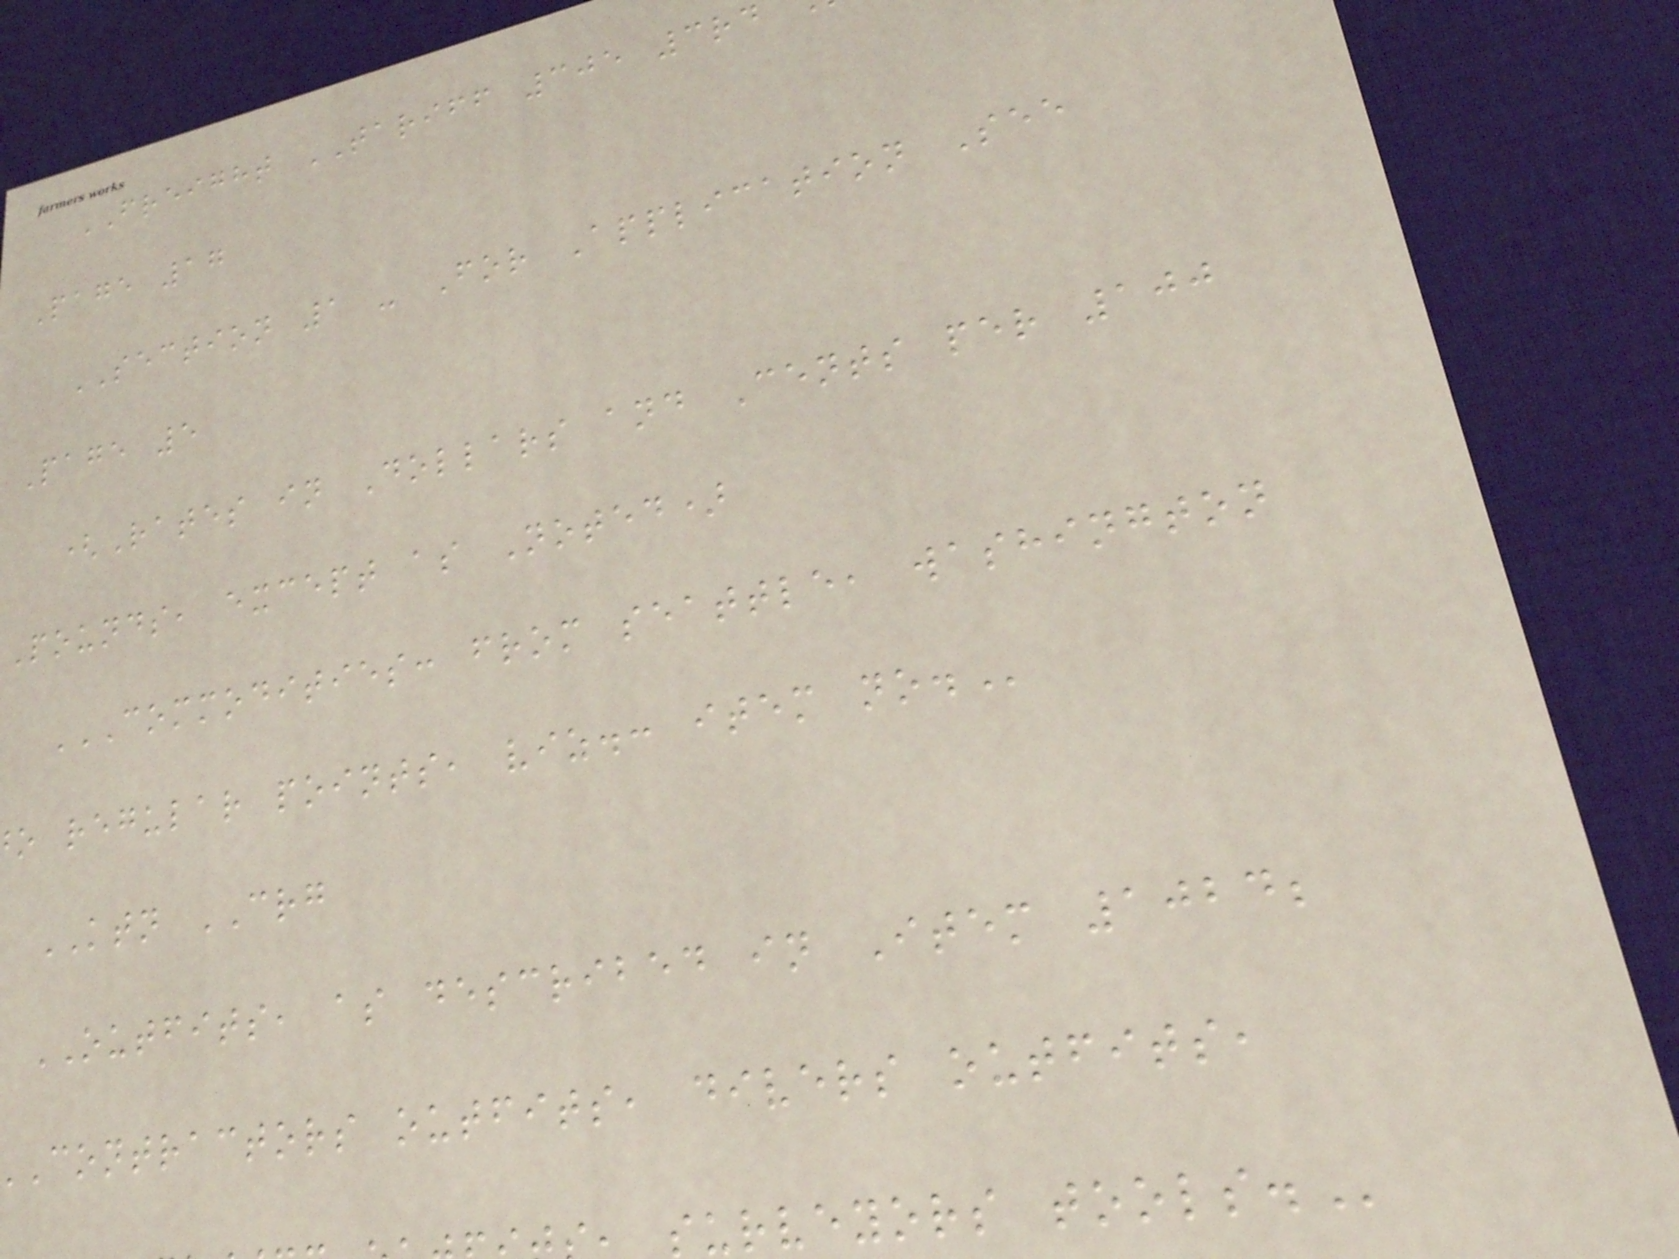FREIGHT TARIFF 305 3rd
Page 17
SECTION 1 - For Application See
Page 5
(Rates in Dollars and Cents per 100
Pounds, except as Noted)
COMMODITIES: FROM SEATTLE, WASHINGTON
o regular points, viz.: item
KTN CRG
OUTFITS, as described in Item 1024;
contractors outfits, divers outfits,
